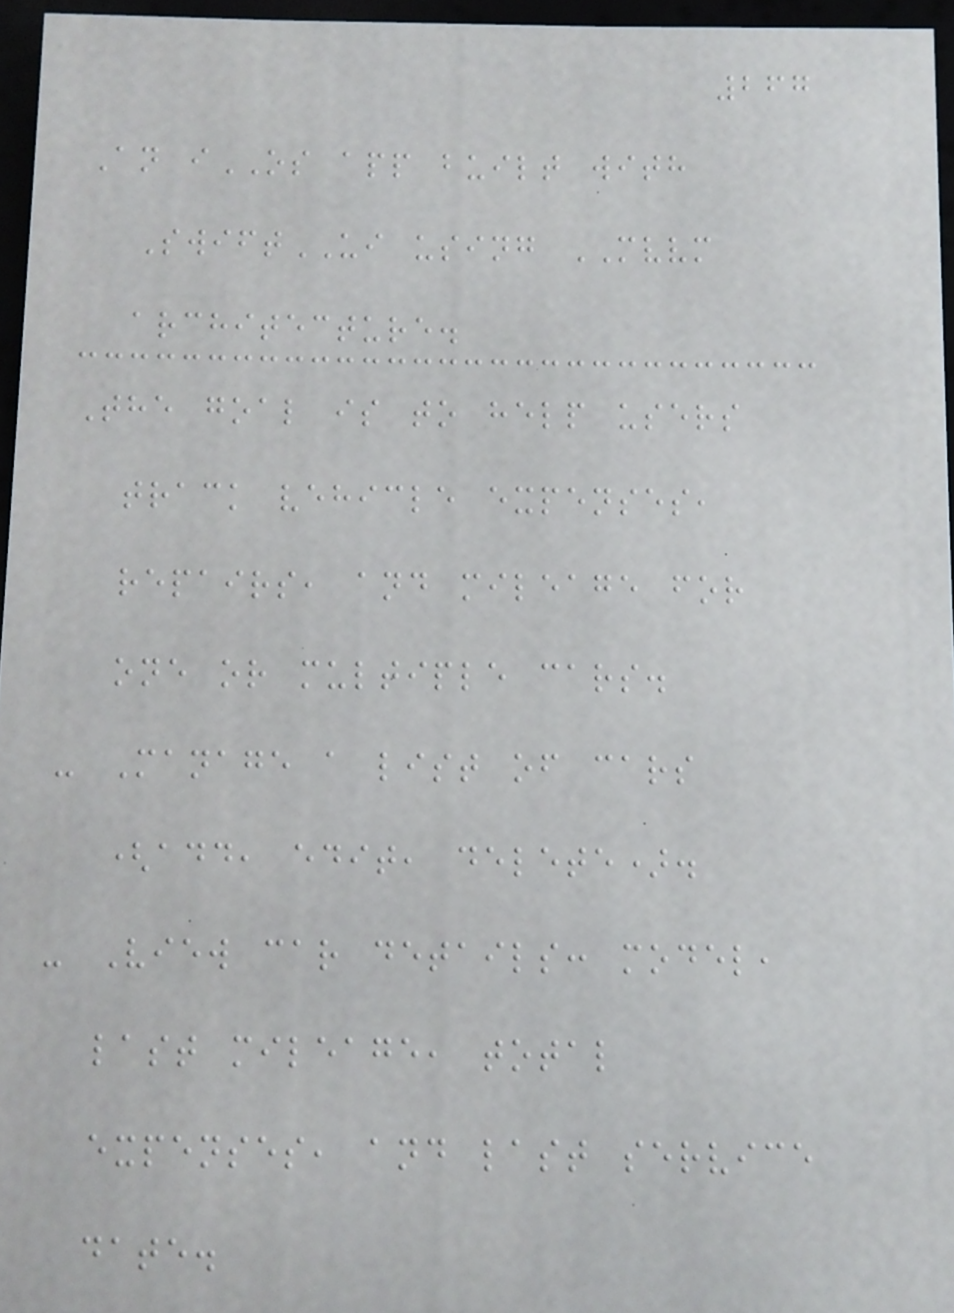267
An iOS app built with
SwiftUI using MVVM
architecture.
The goal is to help users
track vehicle expenses,
repairs, and mileage for
one or multiple cars.
- Manage a list of cars
(add, edit, delete).
- View car details: model,
last mileage, total
expenses, and last service
date.
